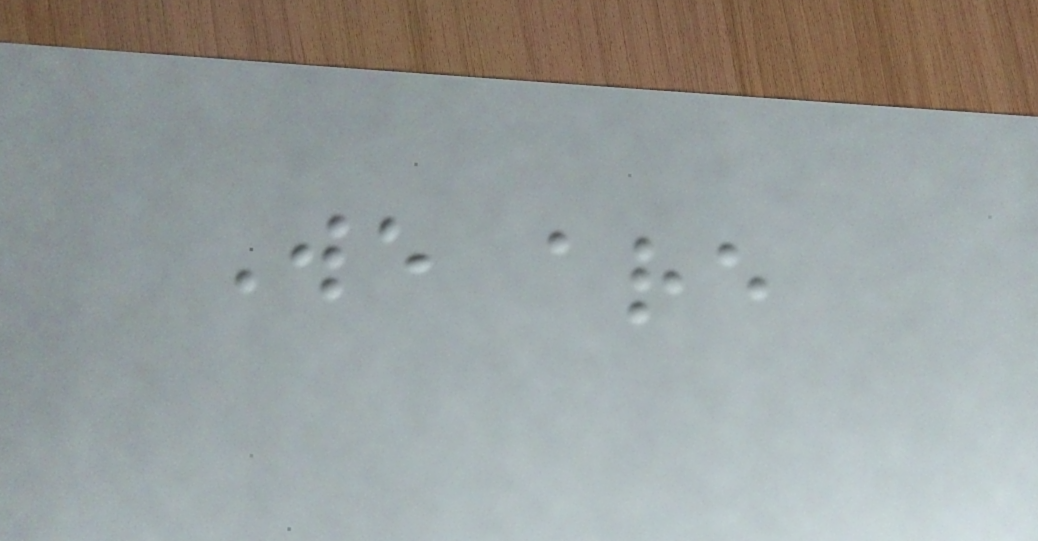We are
